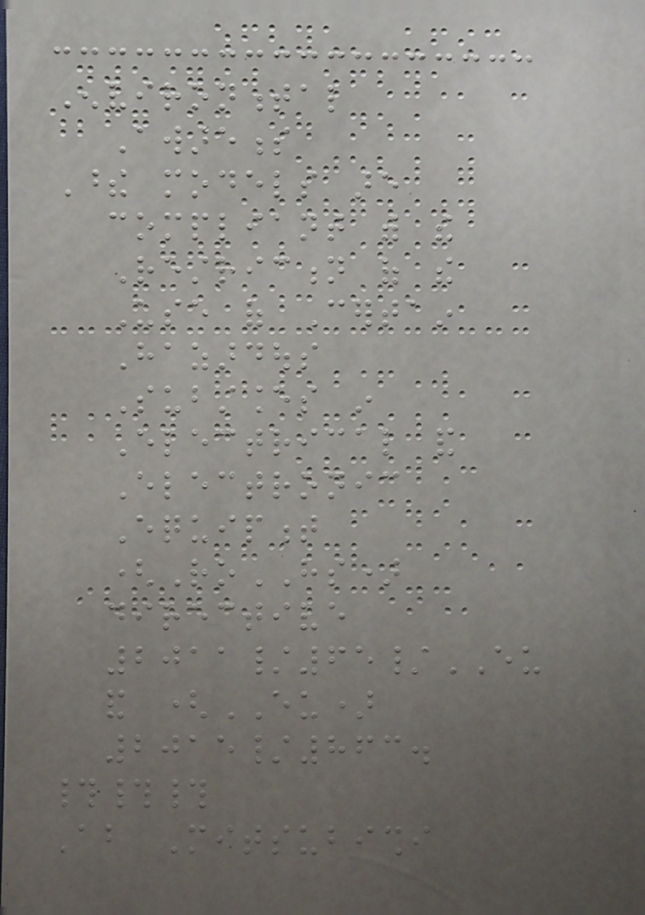Environmental
Awareness
These models are
compliant with the
Restriction of the
Use of Certain
Hazardous
Substances in
Electrical and
Electronic
Equipment
(RoHS)
directive
2011/65/EU
and (EU)
2015/863.
###
About Mitsubishi
